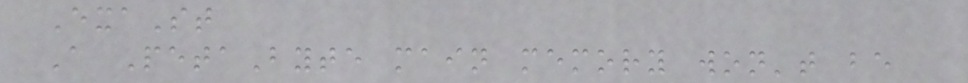ExaSt
A PetaByte main memory won't be
